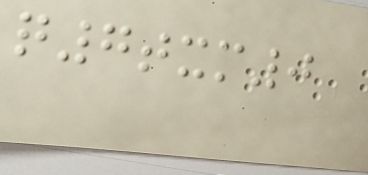q7txm0
